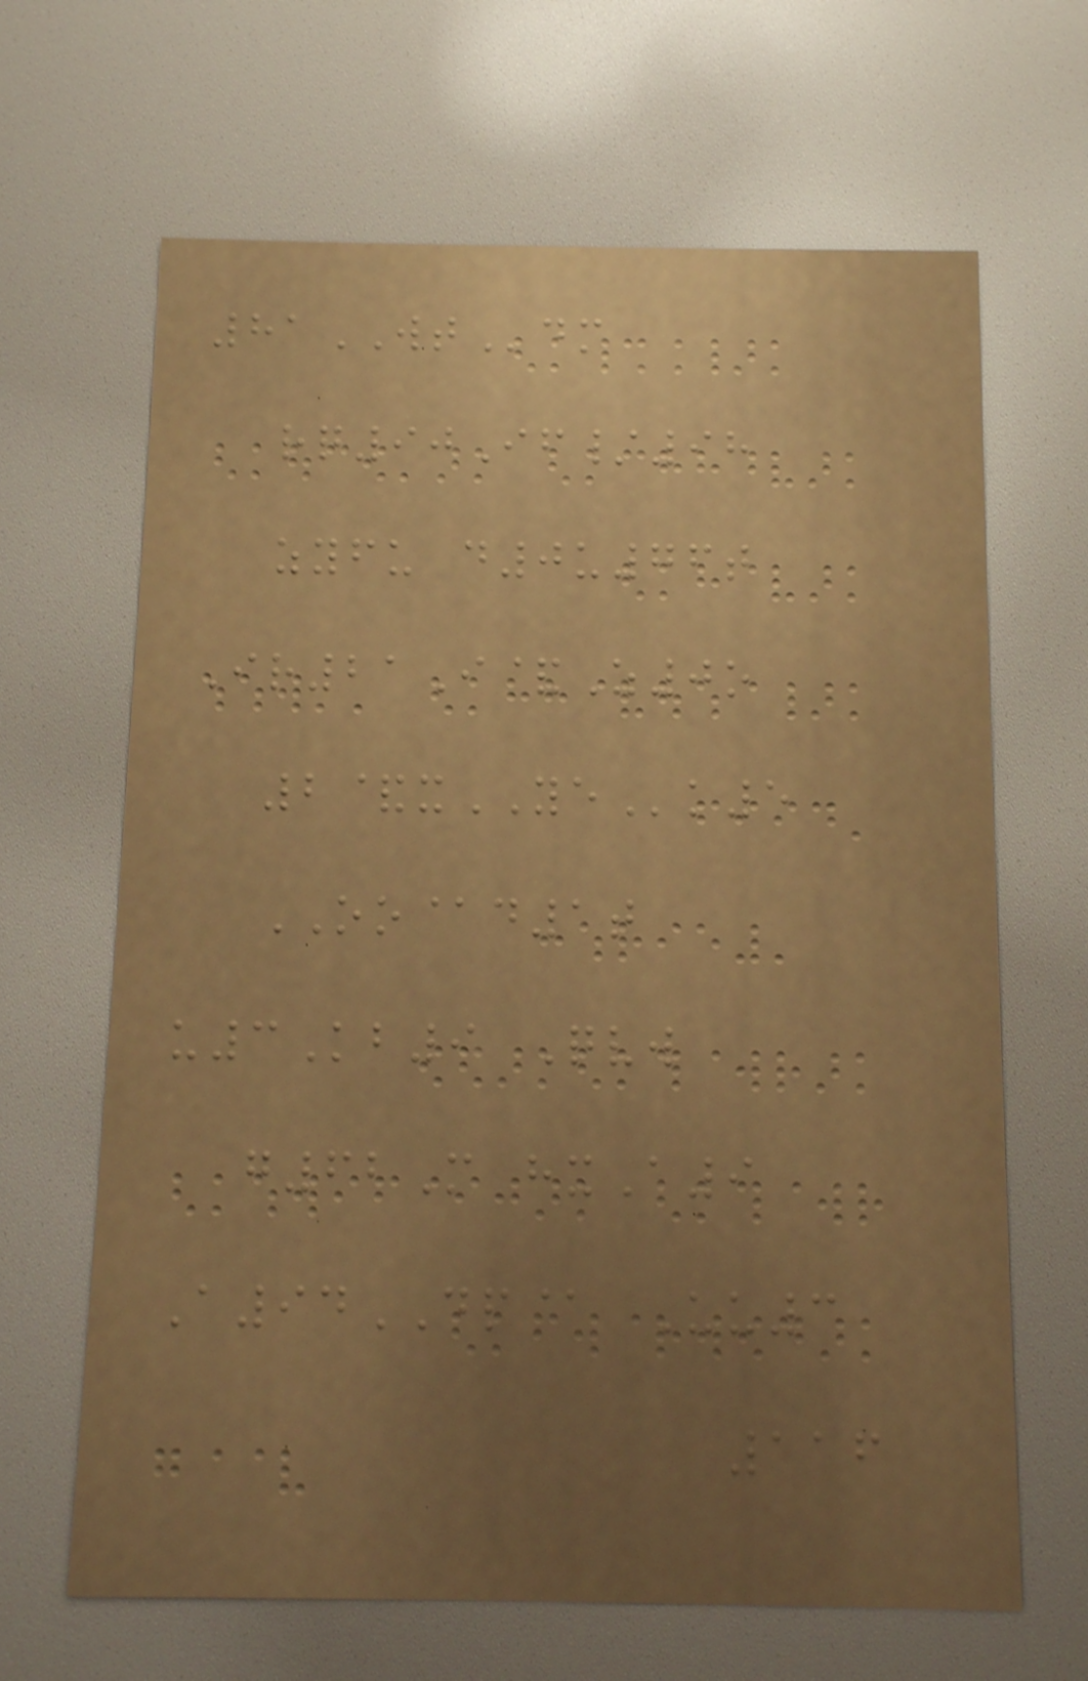81WTdm
rq90If/98
zyfu d0u76t
Ir21I&Z0o
2&xYEk5
OO@d1t
u3Kb9 Qvw
g62M hxA9
A94DP@ Uu3
116
